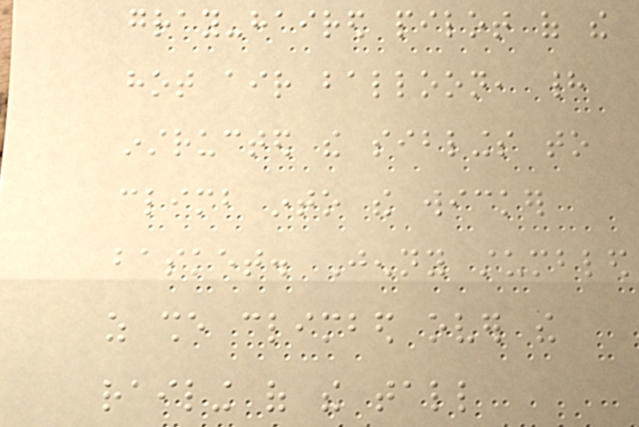gray-haired pilot of the
hot air balloon, had
instructed the siblings to
climb into the wicker
basket. Jenny stumbled
as she climbed over the
railing of the tall
